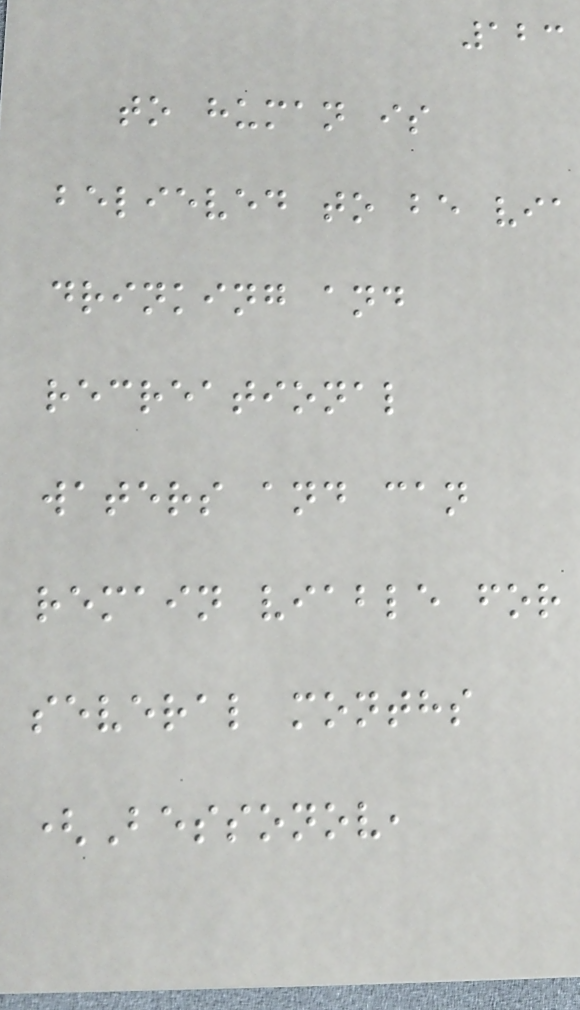123
to human is
believed to be via
drinking and
recreational
waters and can
remain viable for
several months
(Bessonov,
